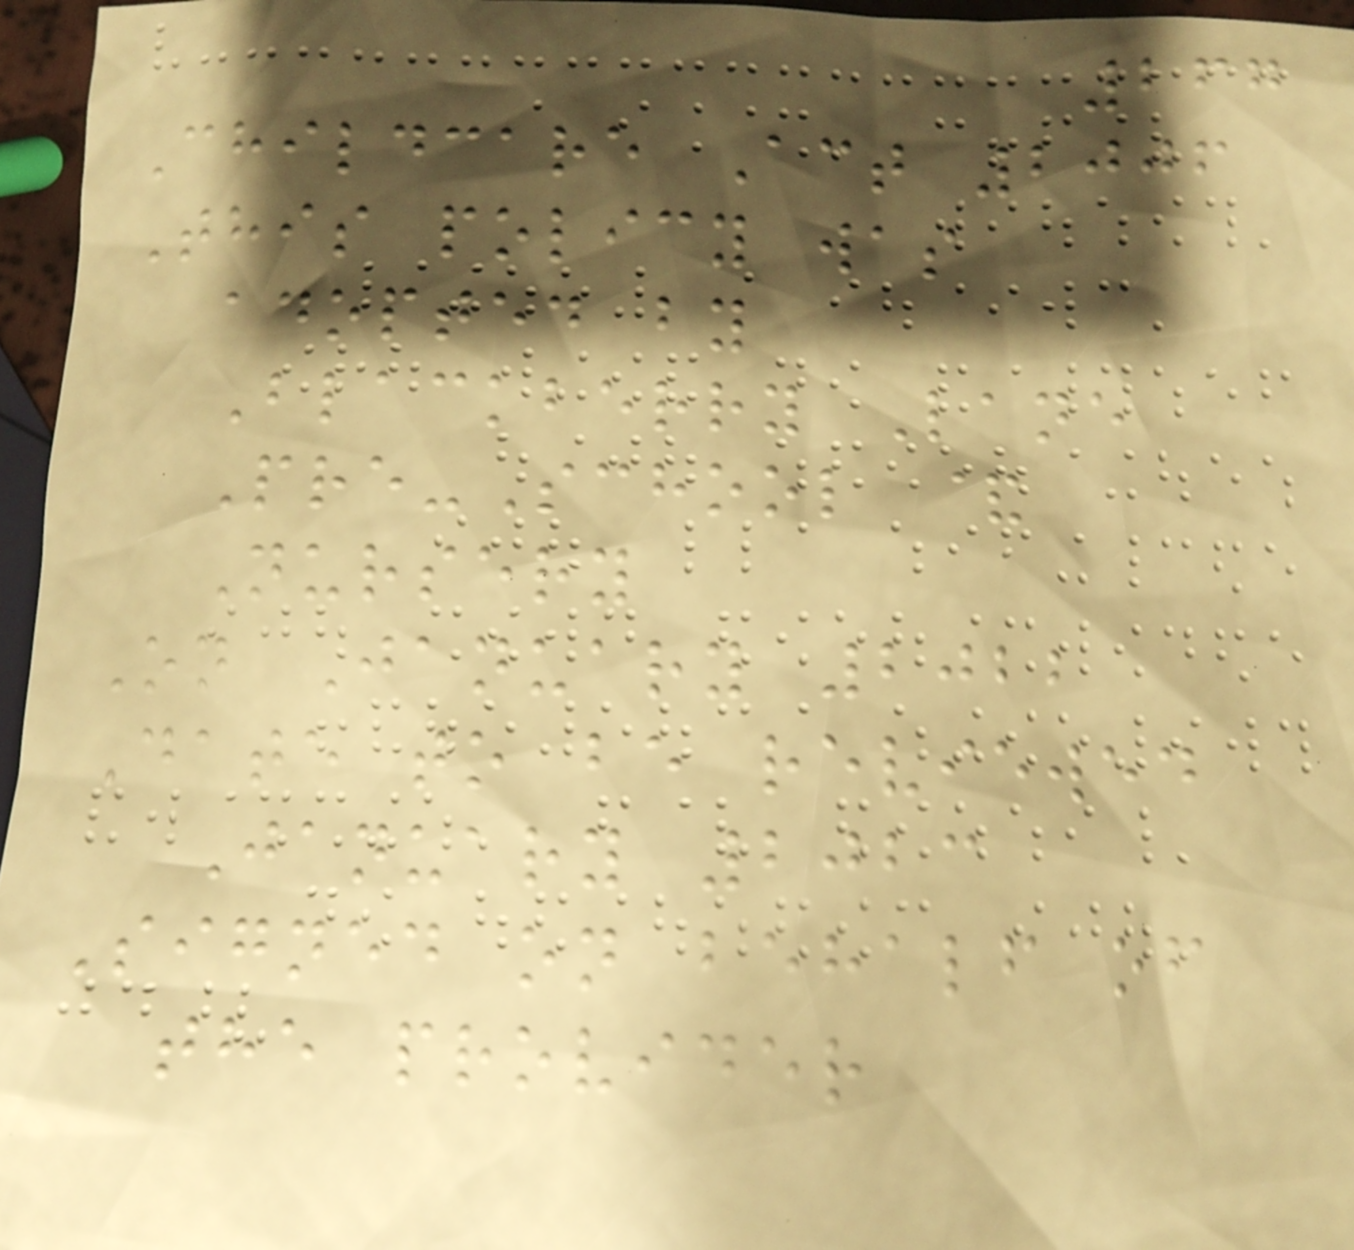267
Childcare Act 2006
This policy was
adopted by
Blackberry Lane
Pre-School &
Nursery
On January 2022
Date to be reviewed
January 2023
Signed on behalf of
the provider
